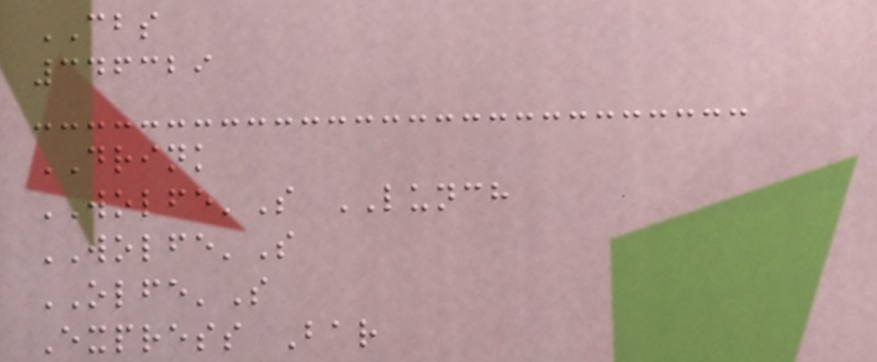CBS
346329
DRINK
WOLFE'S LUNCH
WOLFE'S
OLFE'S
Express Bar
